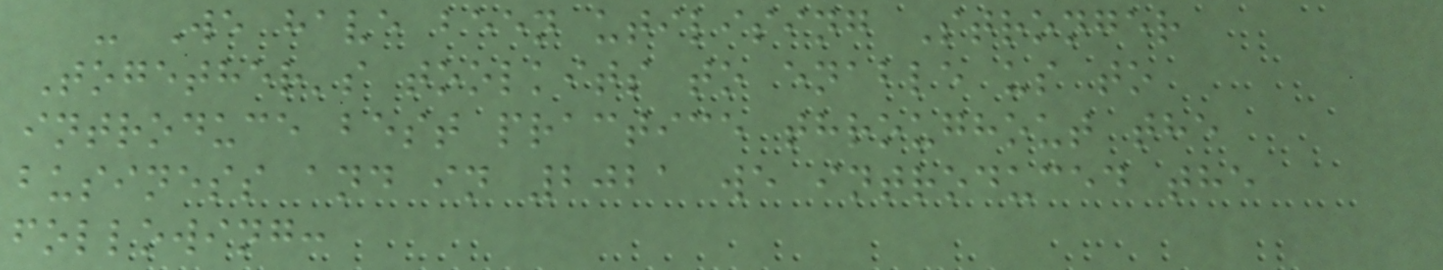- We have been utilising Stronger
Together's toolkits to enable us to
introduce best practice throughout the
business and in 2021 we introduced the
following:
